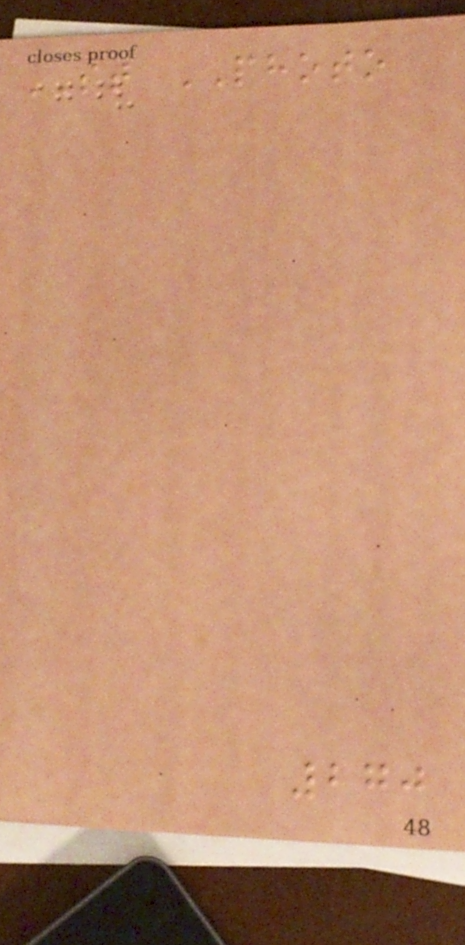ST PHOTO
270
